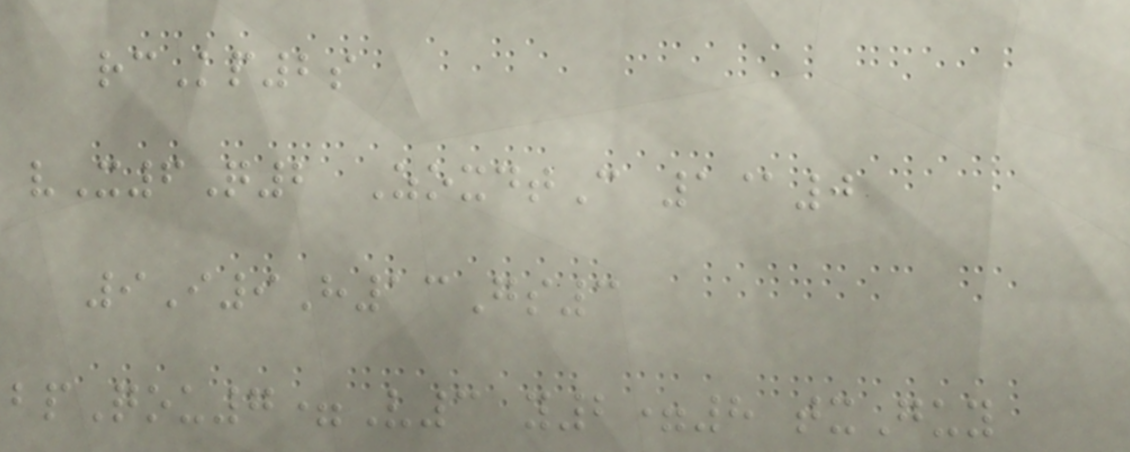rcKp2s
vX6Q2 ZoxdtC 1@0
9I9H13Gs3
bpQou7=V3 y2=8 txGuy
